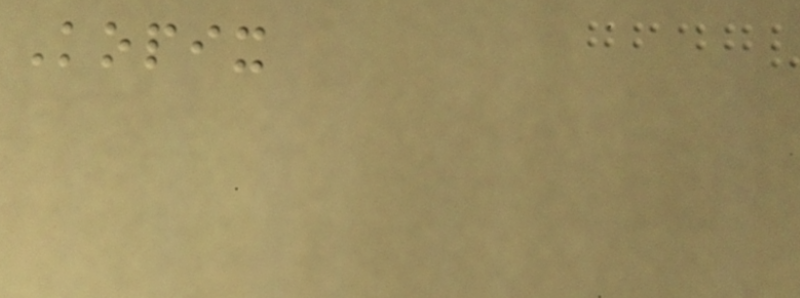Kopix
